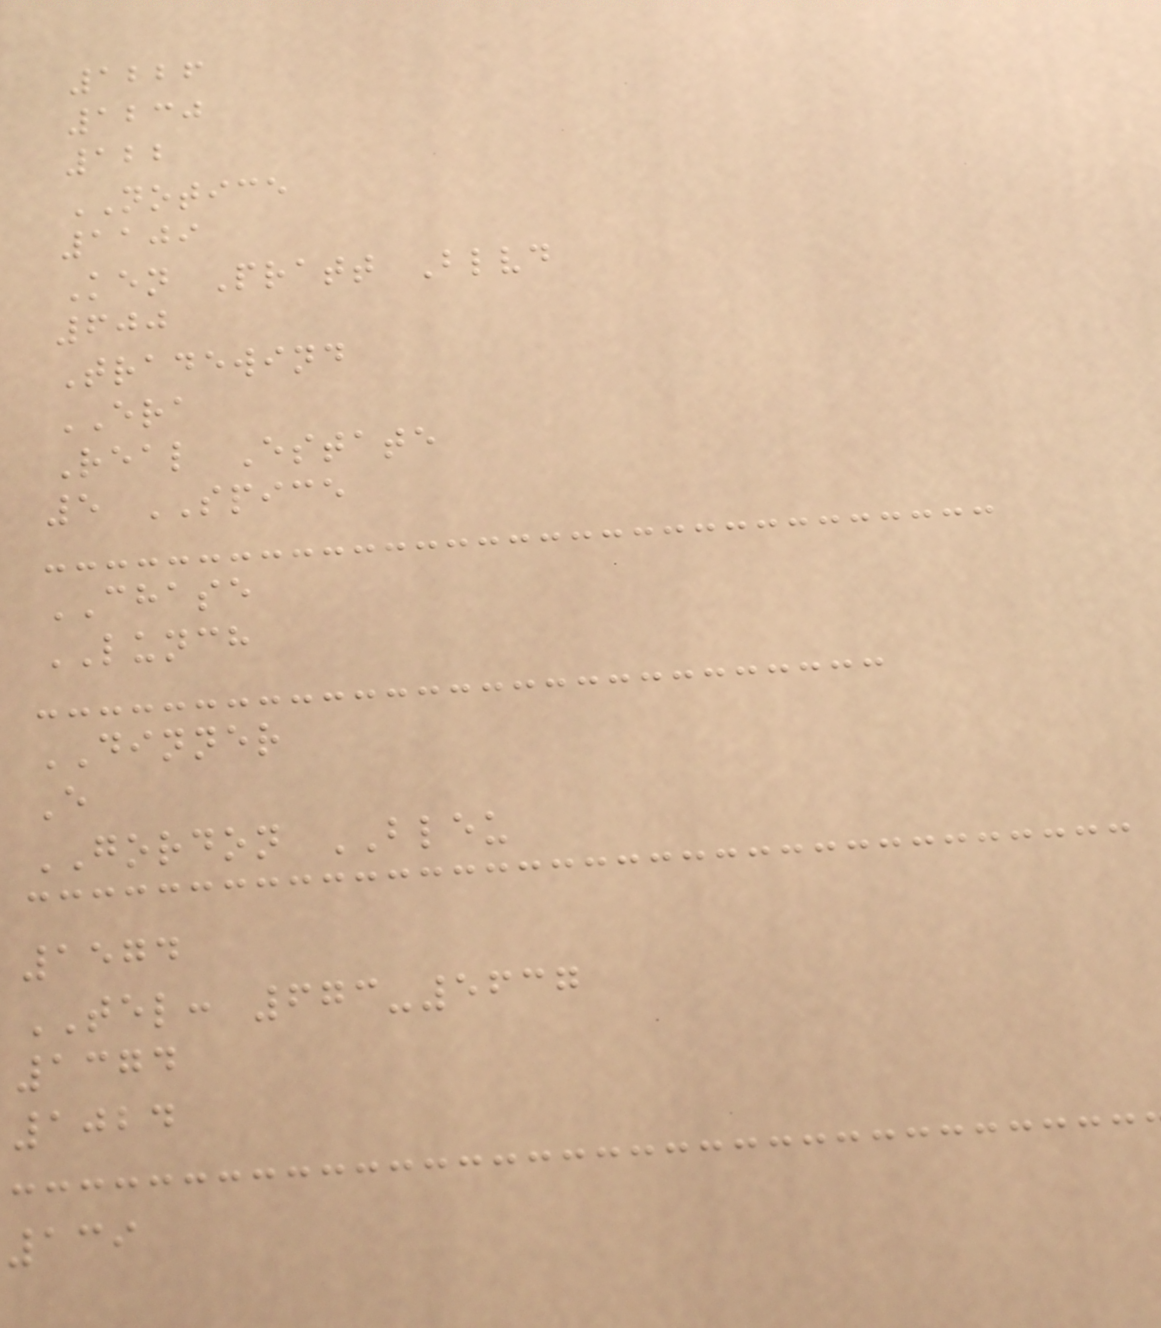1226
1230
122
NOTICE
1109
Ken Pratt Blvd
600
Tradewind
ERA
Real Estate
5 SPICE
CHASE
LUNCH
DINNER
E
GORDON BLEU
1574
TEL: 673-5637
1374
1024
139
